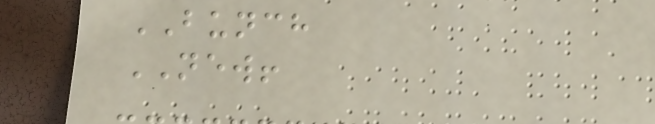BUNCH
NEW!
